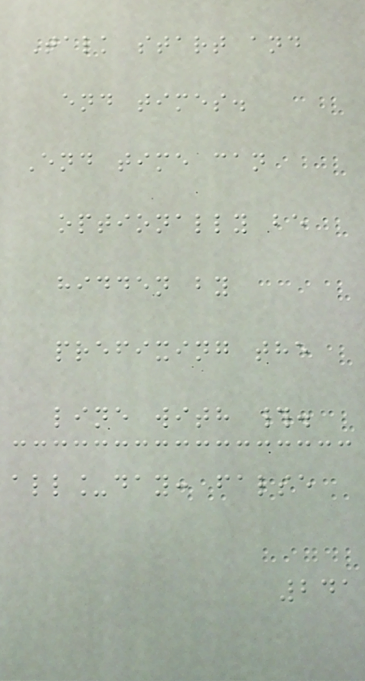Talk start and
end times.
End time can
optionally be
hidden by
prefixing the
line with #.
all_day: false
241
